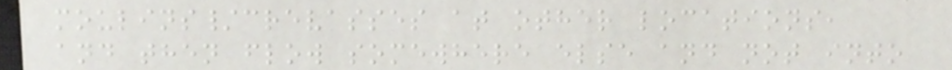moulins/crevasses at other locations,
and then flow somewhere else and not into
